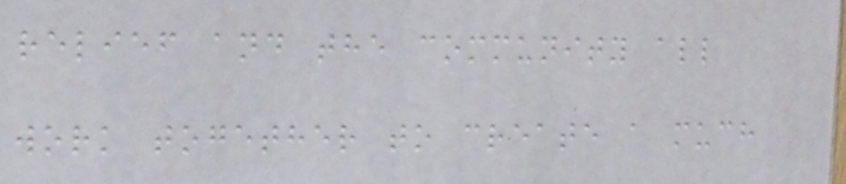relief and the community all
work together to create a much
